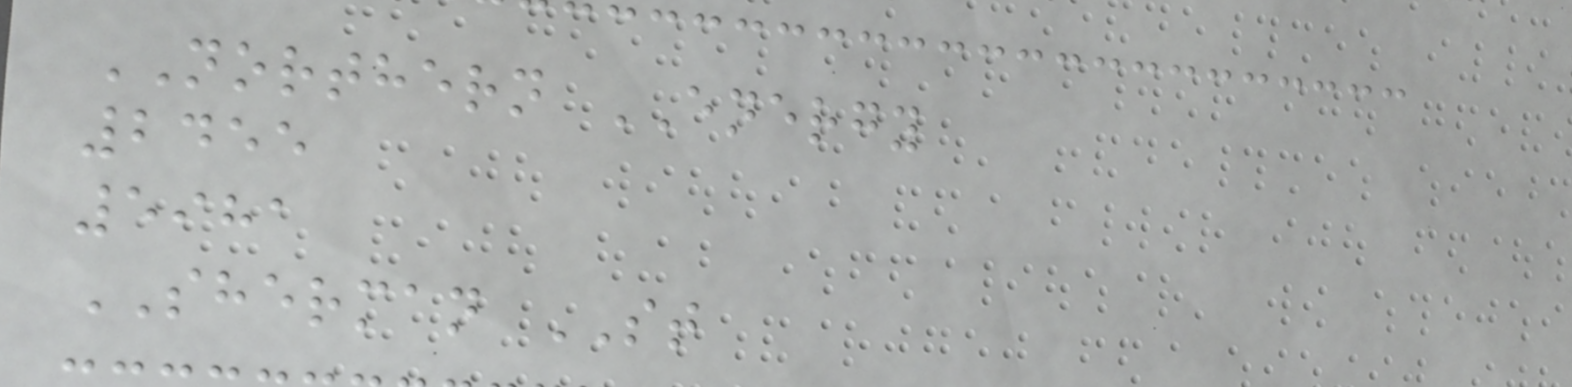NORTHERN ENERGY
2455
5981
SHERMAN ST
